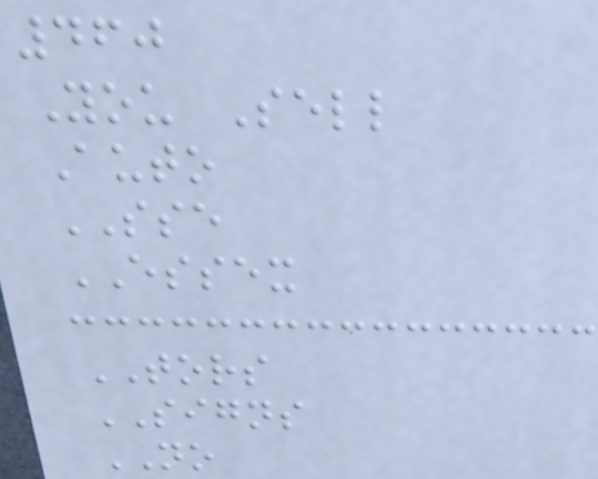460
You Sell
Auto
SSE
ESSEX
TORS
SIGNS
NO
